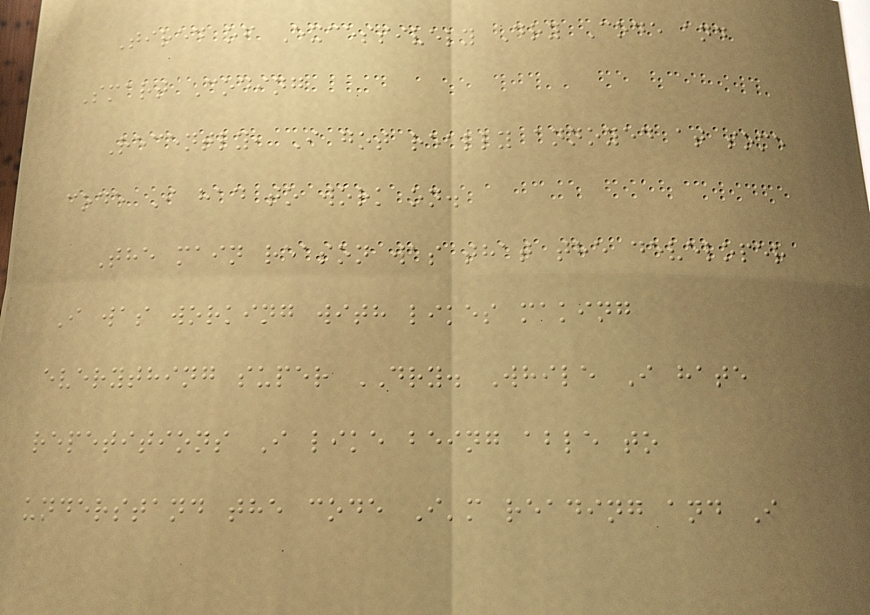Tired of Excessively Dry Code and
Smart Coding
Recently, I got really annoyed at some
code I had to work on.
The main reason was that the developer
I was working with likes making
everything super DRY. While I hate
repetitions I like being able to
understand the code I'm reading and I
